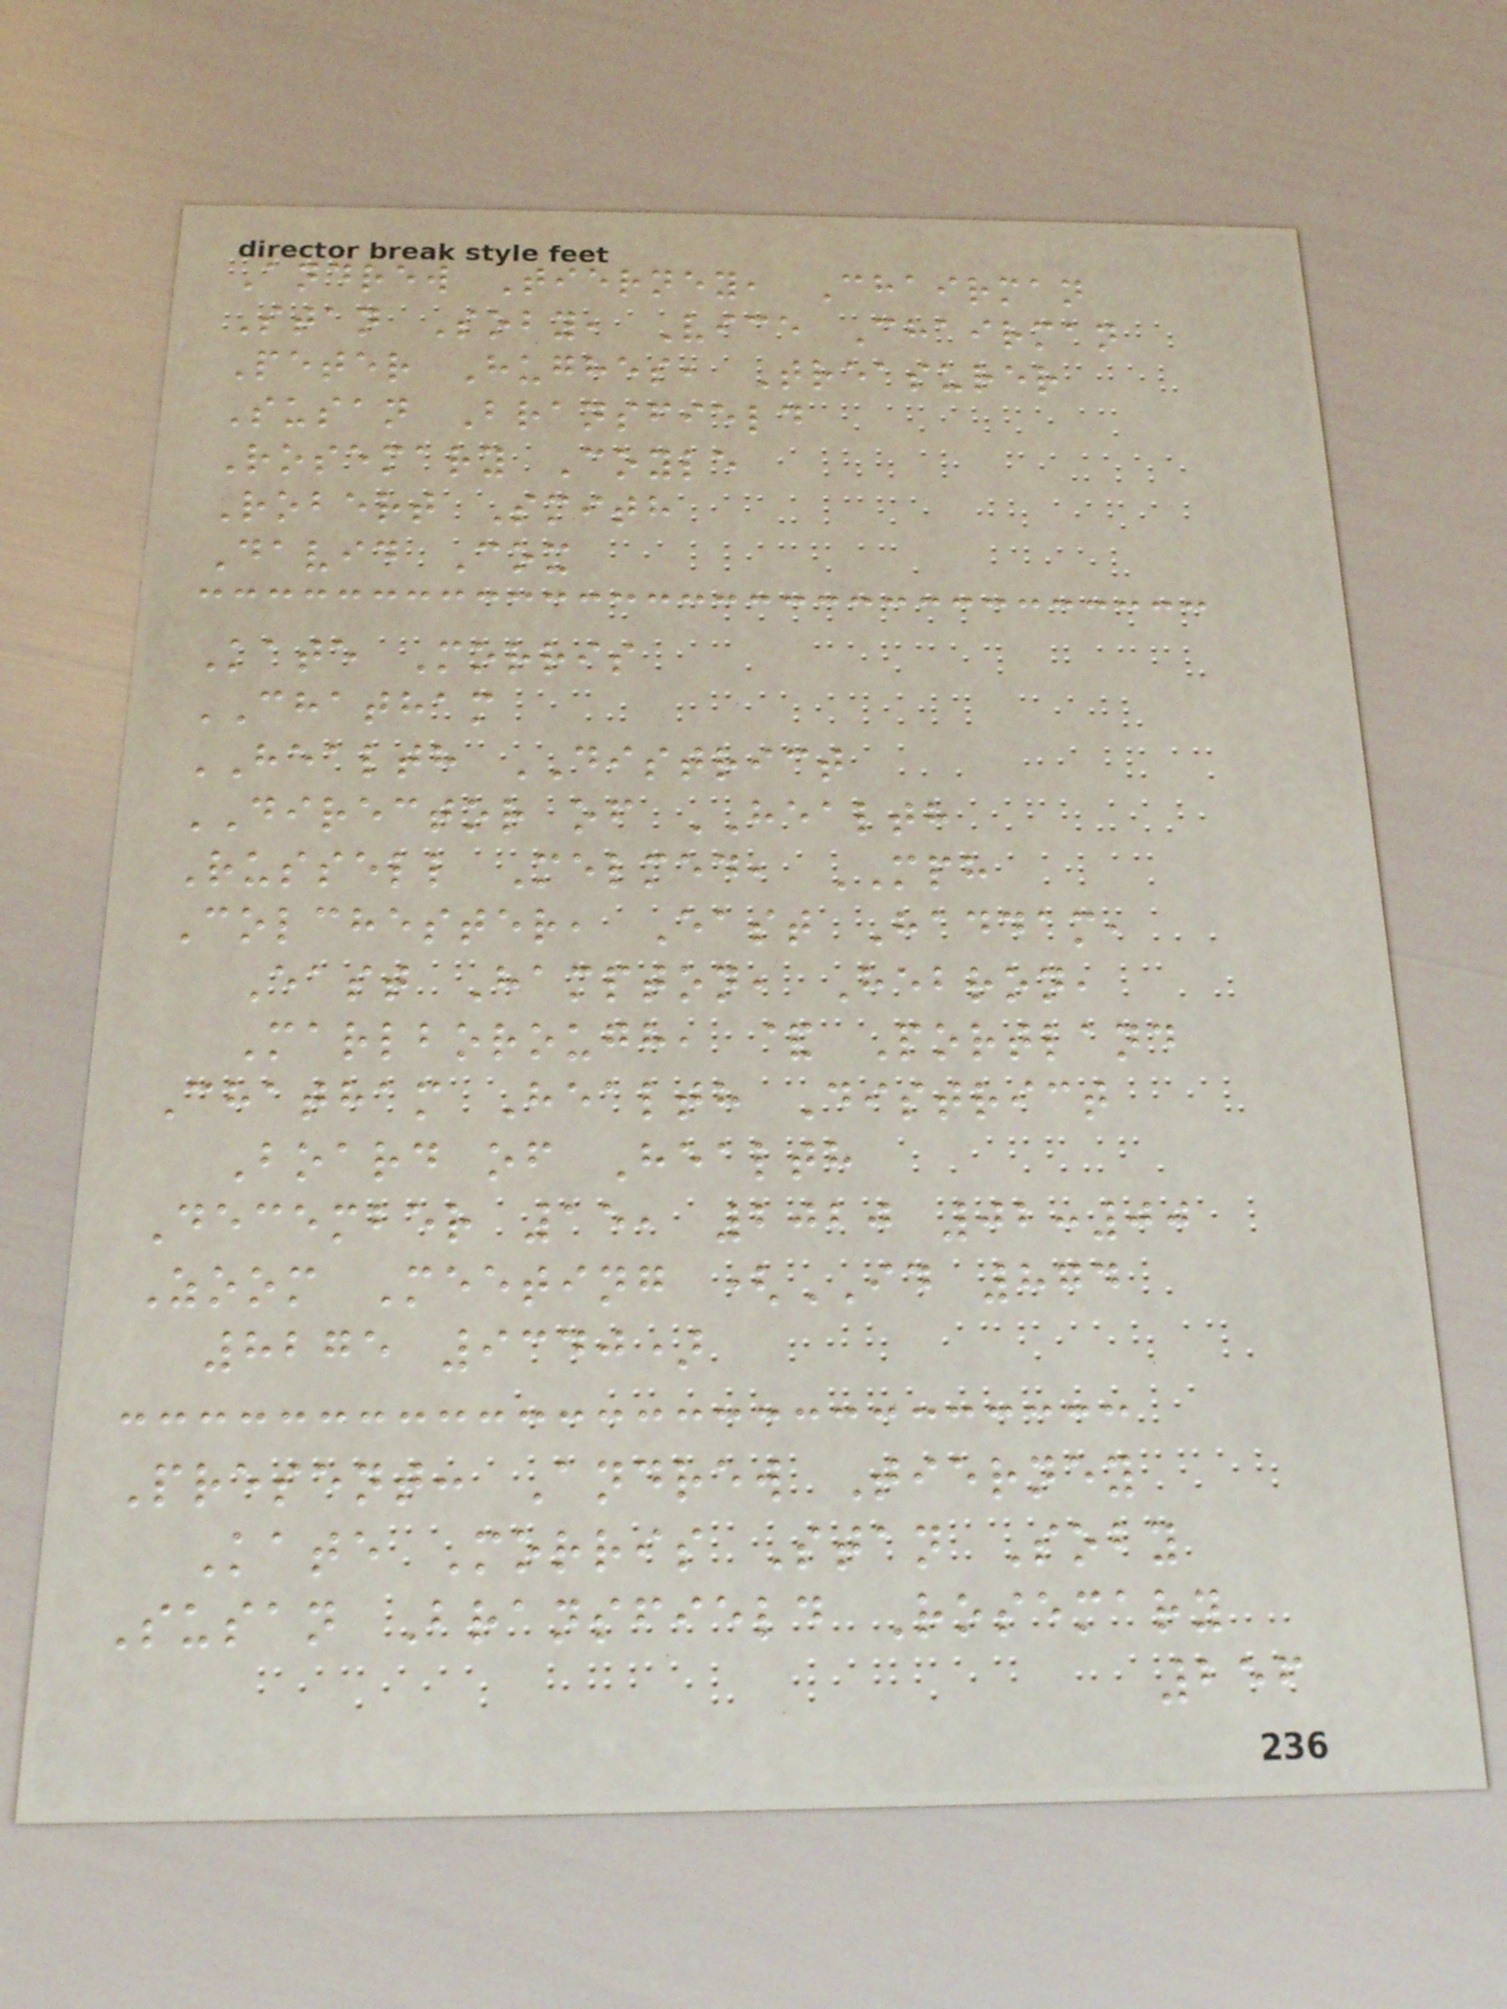Andrew Tierney, Chairman
Stan Soby, Vice Chairman
Peter Hughes, Treasurer
Susan Bransfield
Rosemary Coyle
Robert Smith
David Cox
Kate Morris
CHATHAM
HEALTH DISTRICT
DIRECTOR of HEALTH
Russell Melmed, MPH
Colchester, East Haddam,
East Hampton, Hebron,
Marlborough, & Portland
Chatham Health District
Board of Health
December 15, 2020 02:00
Zoom Meeting (ID 874
8275 9340)
Present: Andrew Tierney
Kate Morris Stan Soby
Susan Bransfield Rosemary
256
